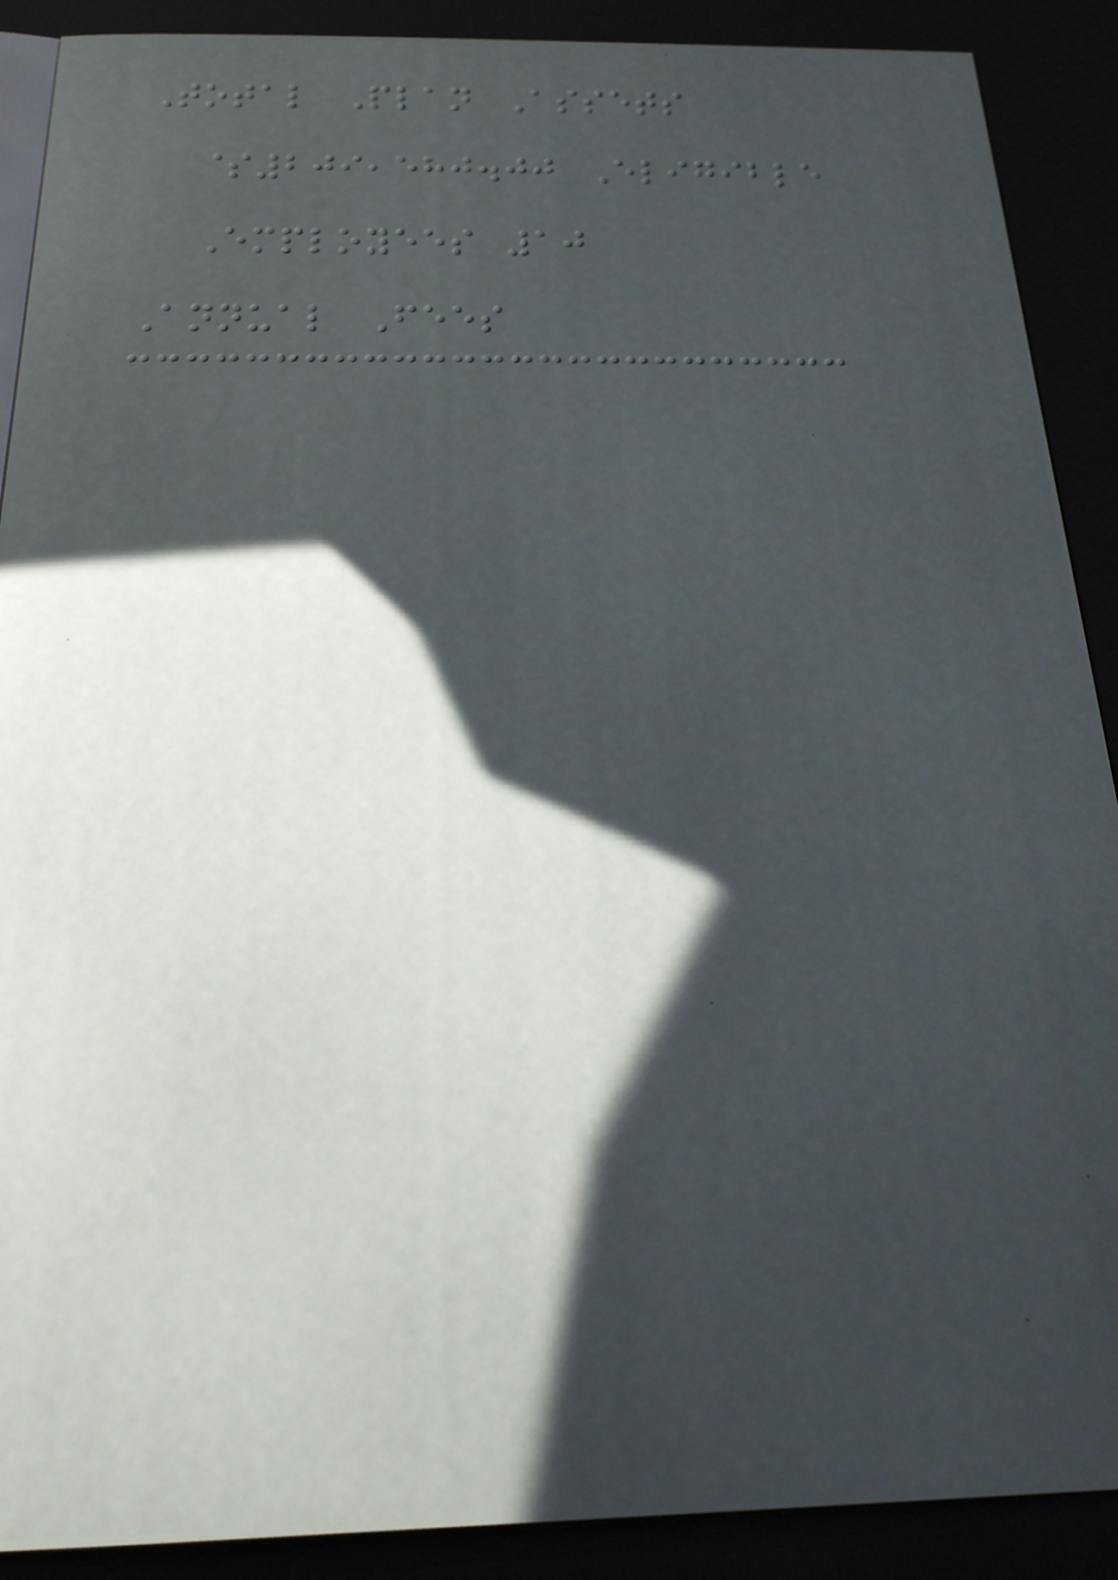Total Plan Assets
$209,580.00 Eligible
Employees 10
Annual Fees
